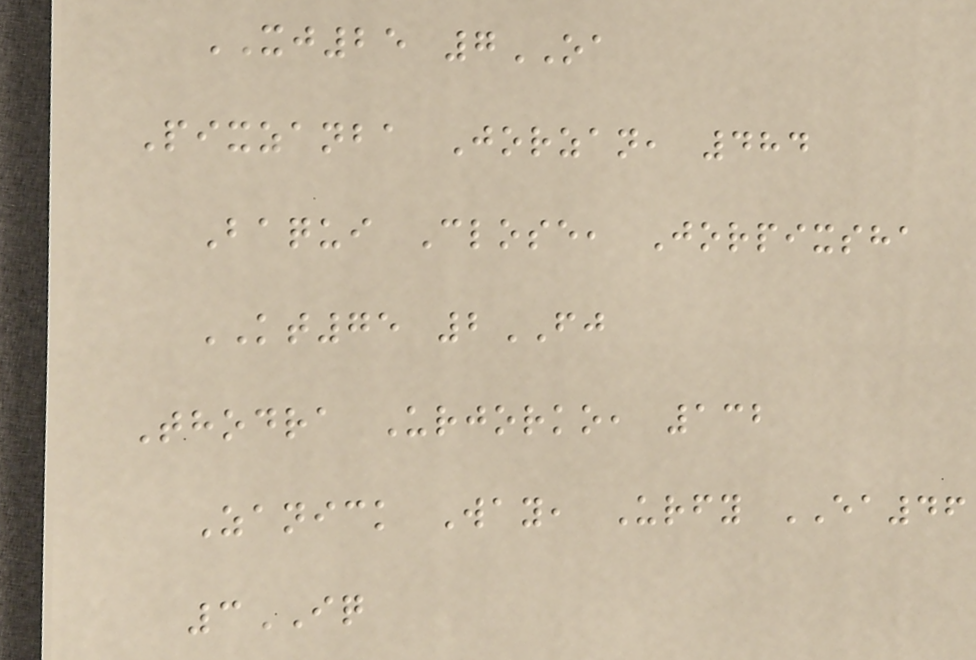XJ25 7OA
Pixzanba Jorzan, 484
Baqui Close, Jorpixsha
KT75 2FJ
Thodra Urjorko, 132
Zanick Way, Urfy EA46
3IQ
